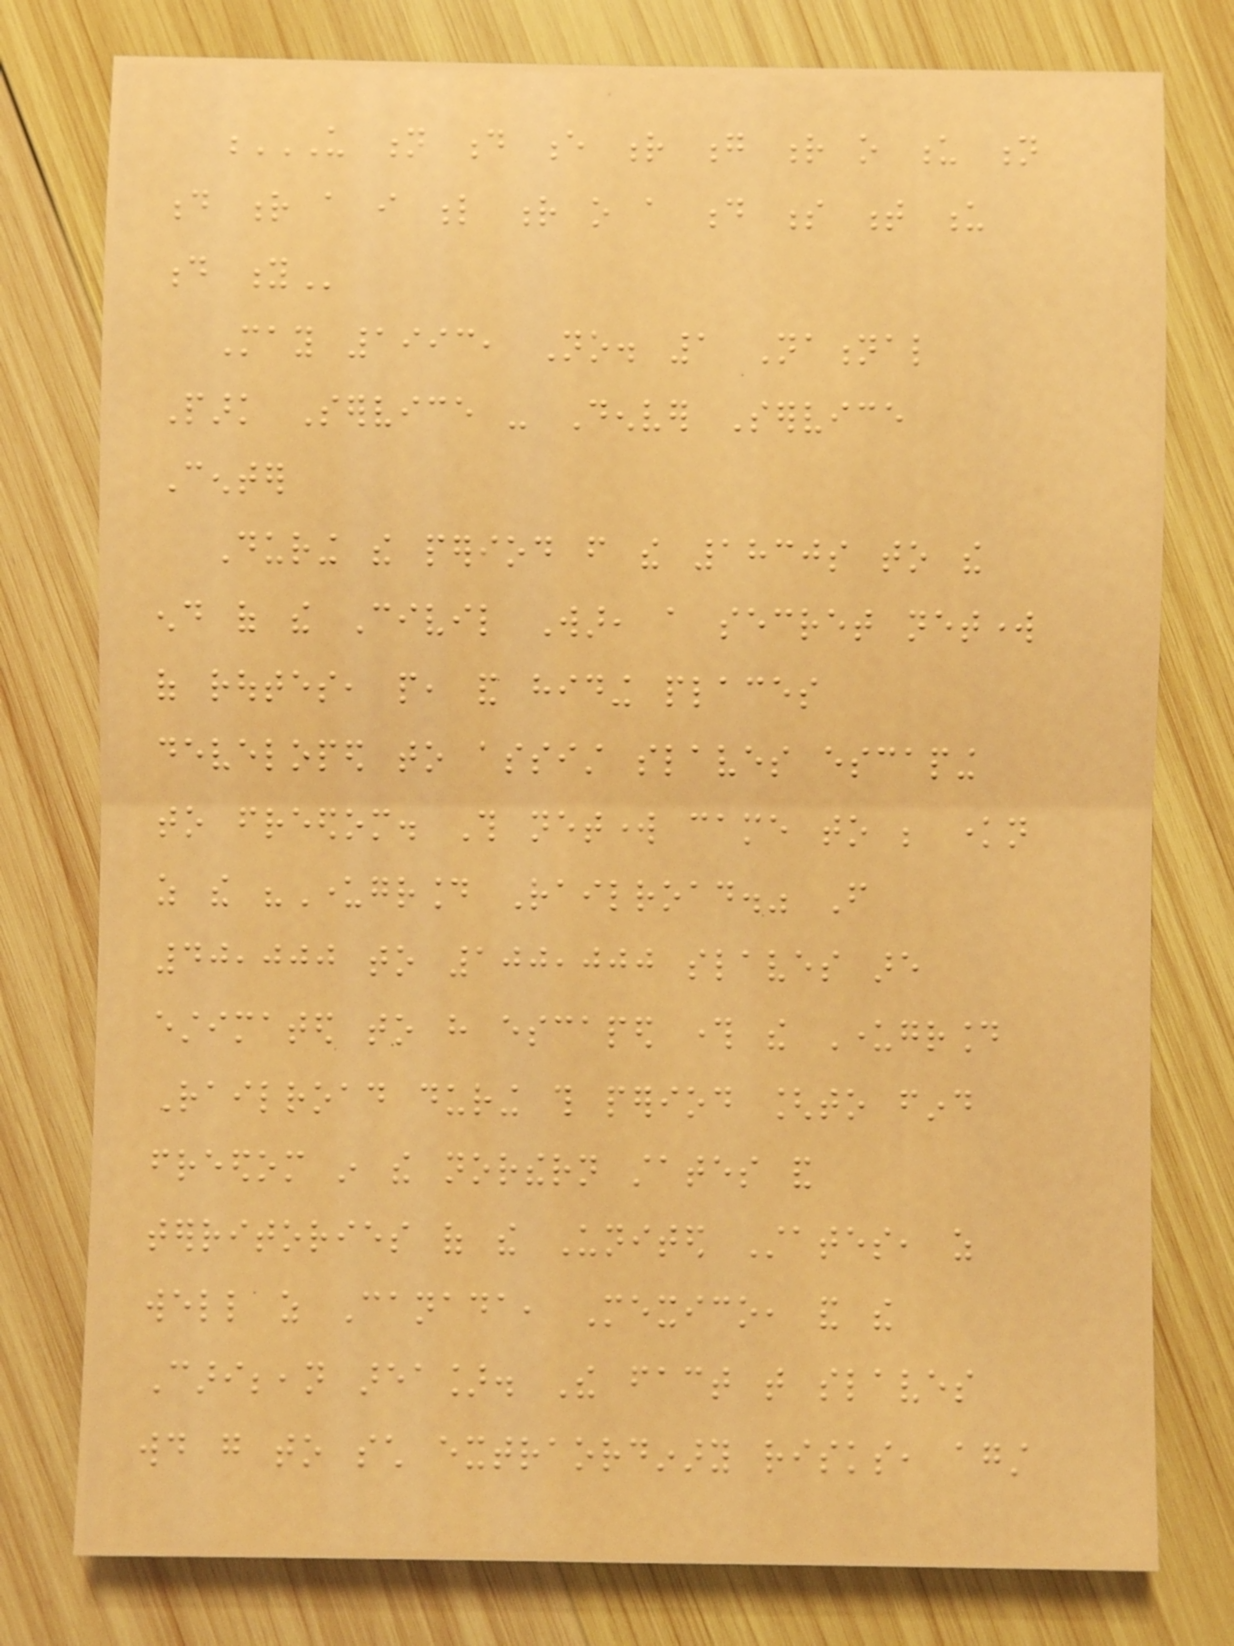U N D E R G R O U N
D R A I L R O A D S T U
D Y
May 1993, No. 1 National
Park Service - Denver Service
Center
During the period from the 1830s to the
end of the Civil War, a secret network
of routes, people, and hiding places
developed to assist slaves escaping
to freedom. This network came to be known
as the "Underground Railroad." From
40,000 to 100,000 slaves are
estimated to have escaped through the Underground
Railroad during this period [to find
freedom in the northern states and
territories of the United States, as
well as Canada, Mexico, and the
Caribbean area]. The fact that slaves
would go to such extraordinary risks, against
